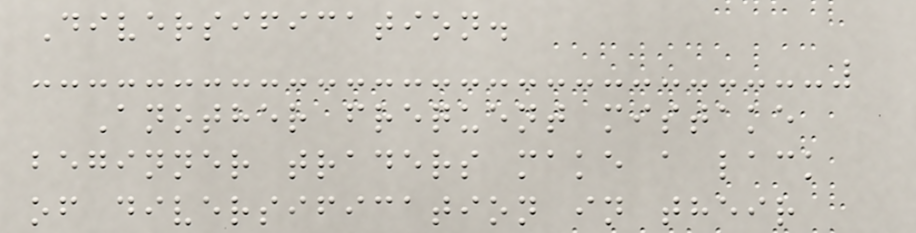Diversification.
Another frequent mistake
beginner traders make a lack
of diversification in their
